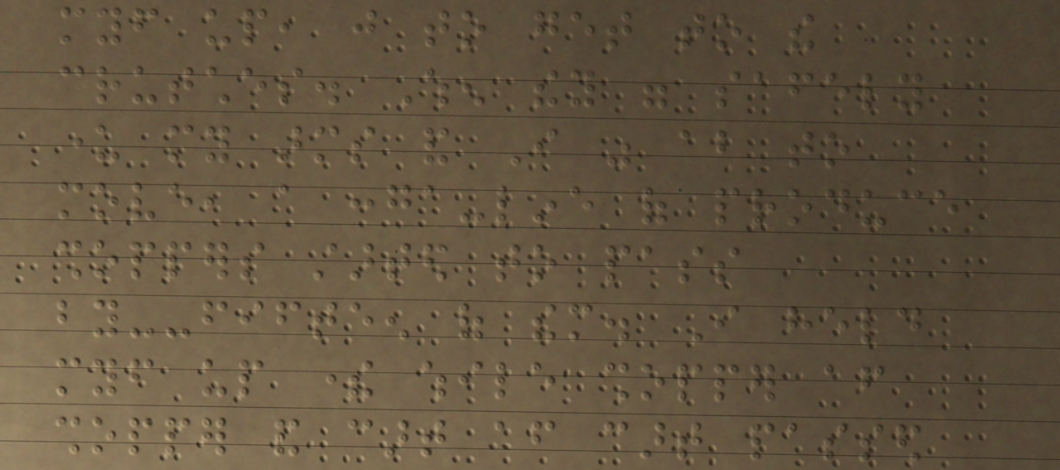myself up, just to get to the
crutches. When they were safely
under my arms and I was about to
move, a conga-line of produce
shoppers started to pass
by--fifteen of them. I held
myself up there while shopper after
shopper and cart after cart passed
